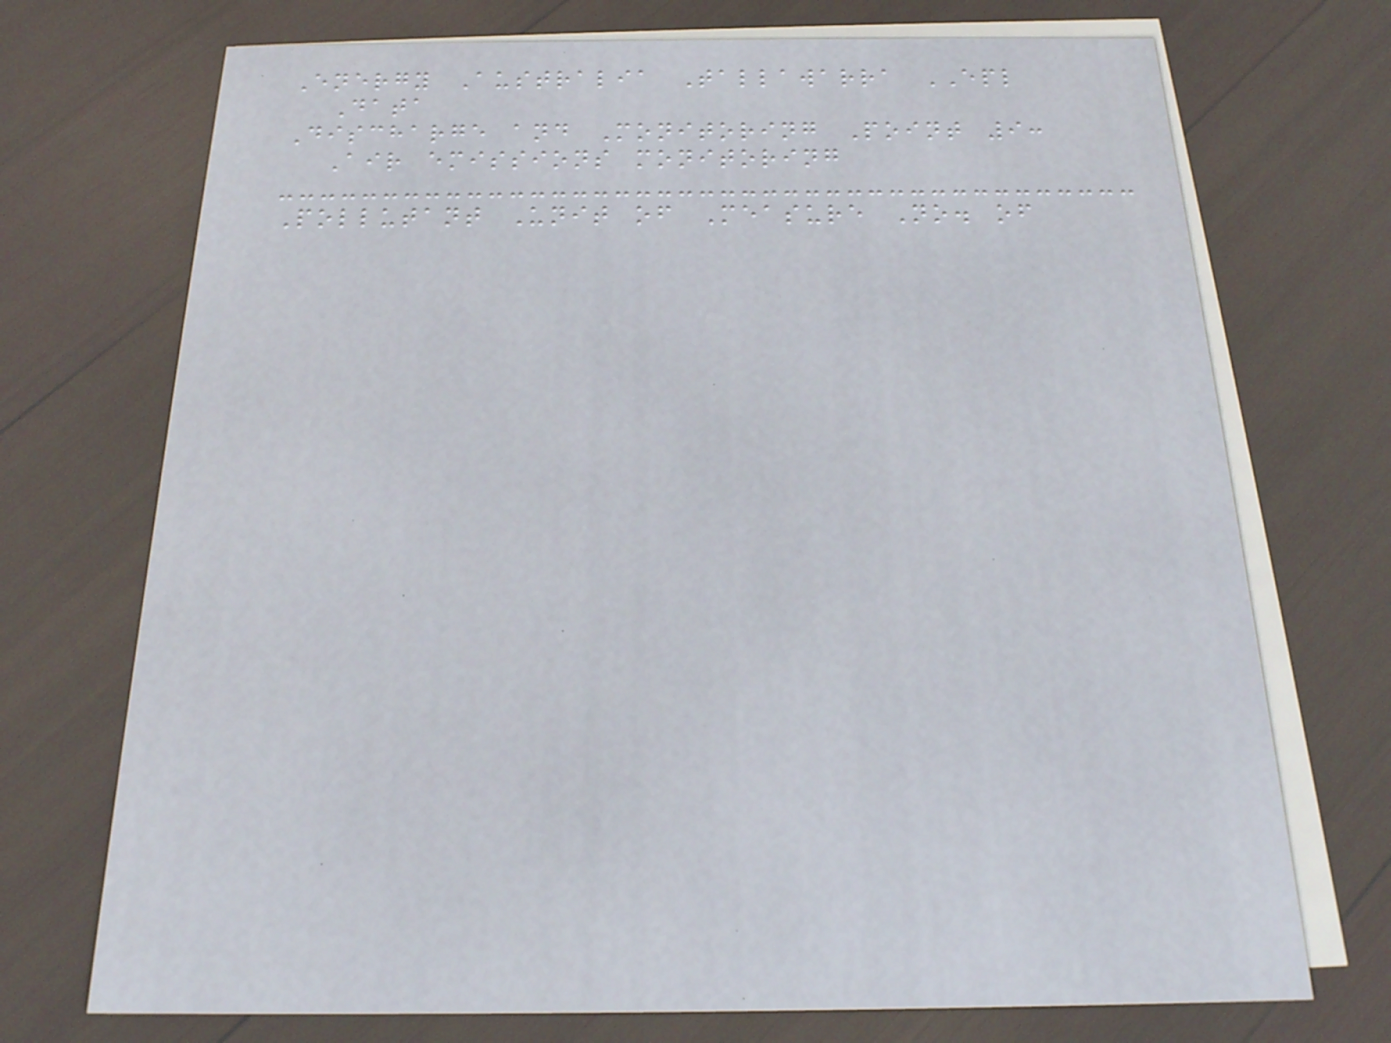Energy Australia Tallawarra EPL
Data
Discharge and Monitoring Point 9:
Air emissions monitoring
Pollutant Unit of Measure No. of
